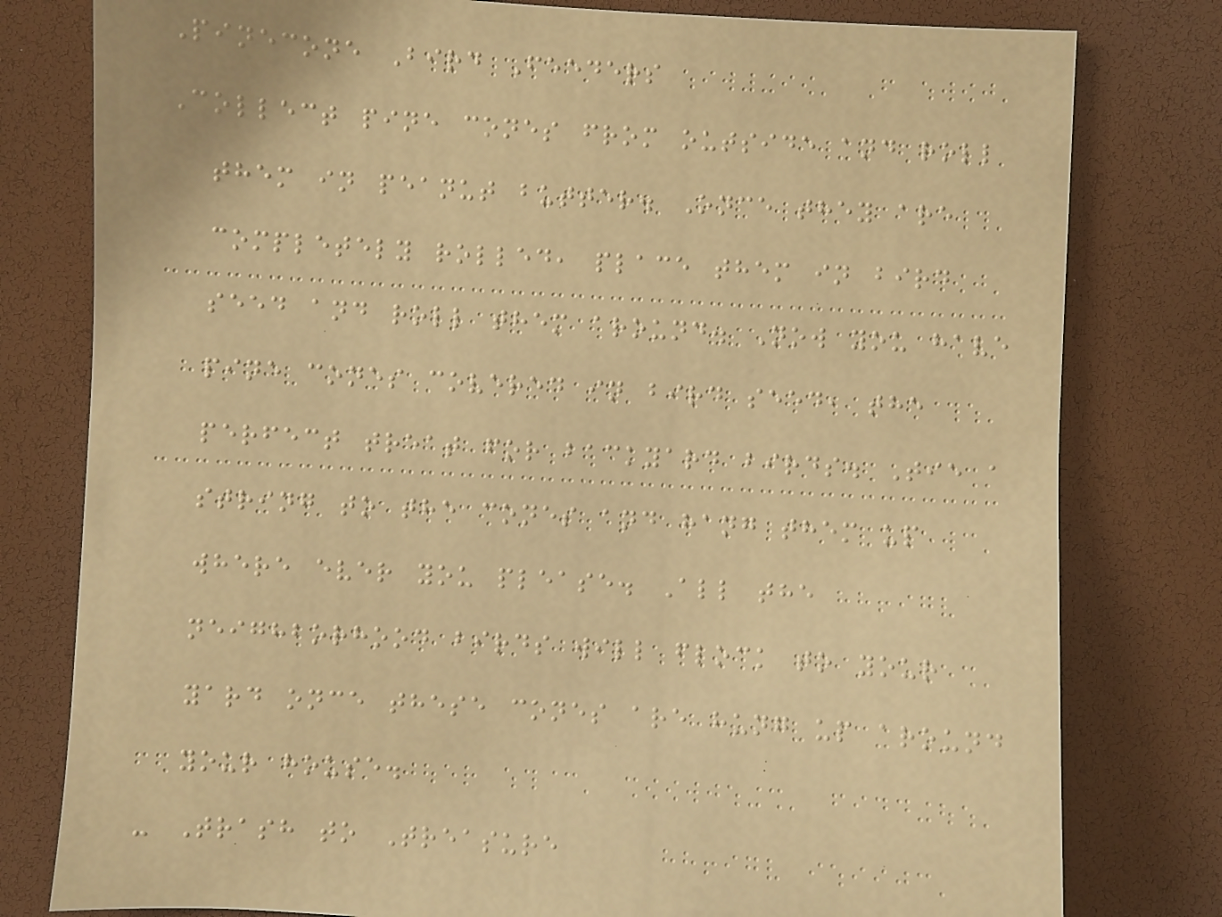Pinecone Bird Feeders
Collect pine cones from outside and roll
them in peanut butter. Once they are
completely rolled, place them in bird
seed and roll them around. Now you have
pine cones covered in bird seed, the
perfect treat for backyard birds. Tie a
string to the cones and hang them up
where ever you please. All the
neighborhood birds will flock to your
yard once these cones are hung up around
your house.
- Trash to Treasure
